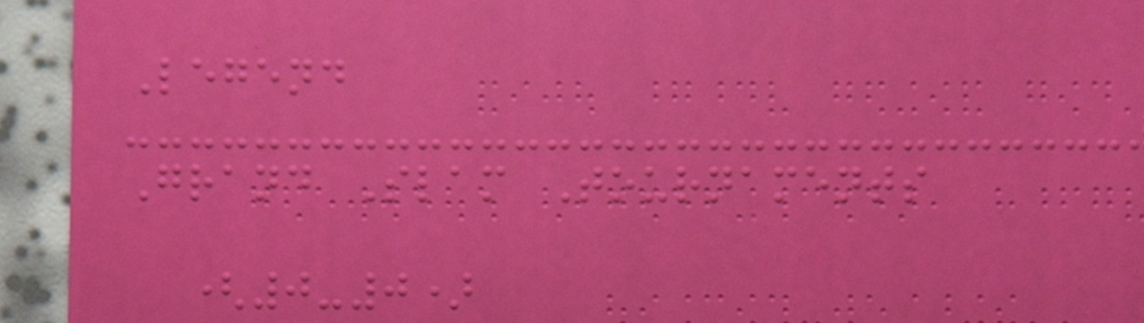Legend
Grand Slam Tournaments
(0-0)
